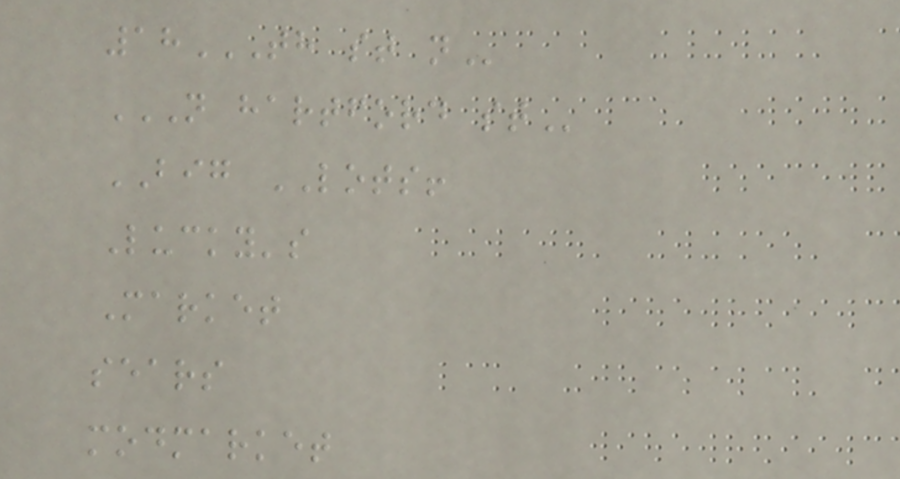18TH ST N
N HARTFORD ST
BIG LOTS!
Lucky's
Market
sears
modmarket
